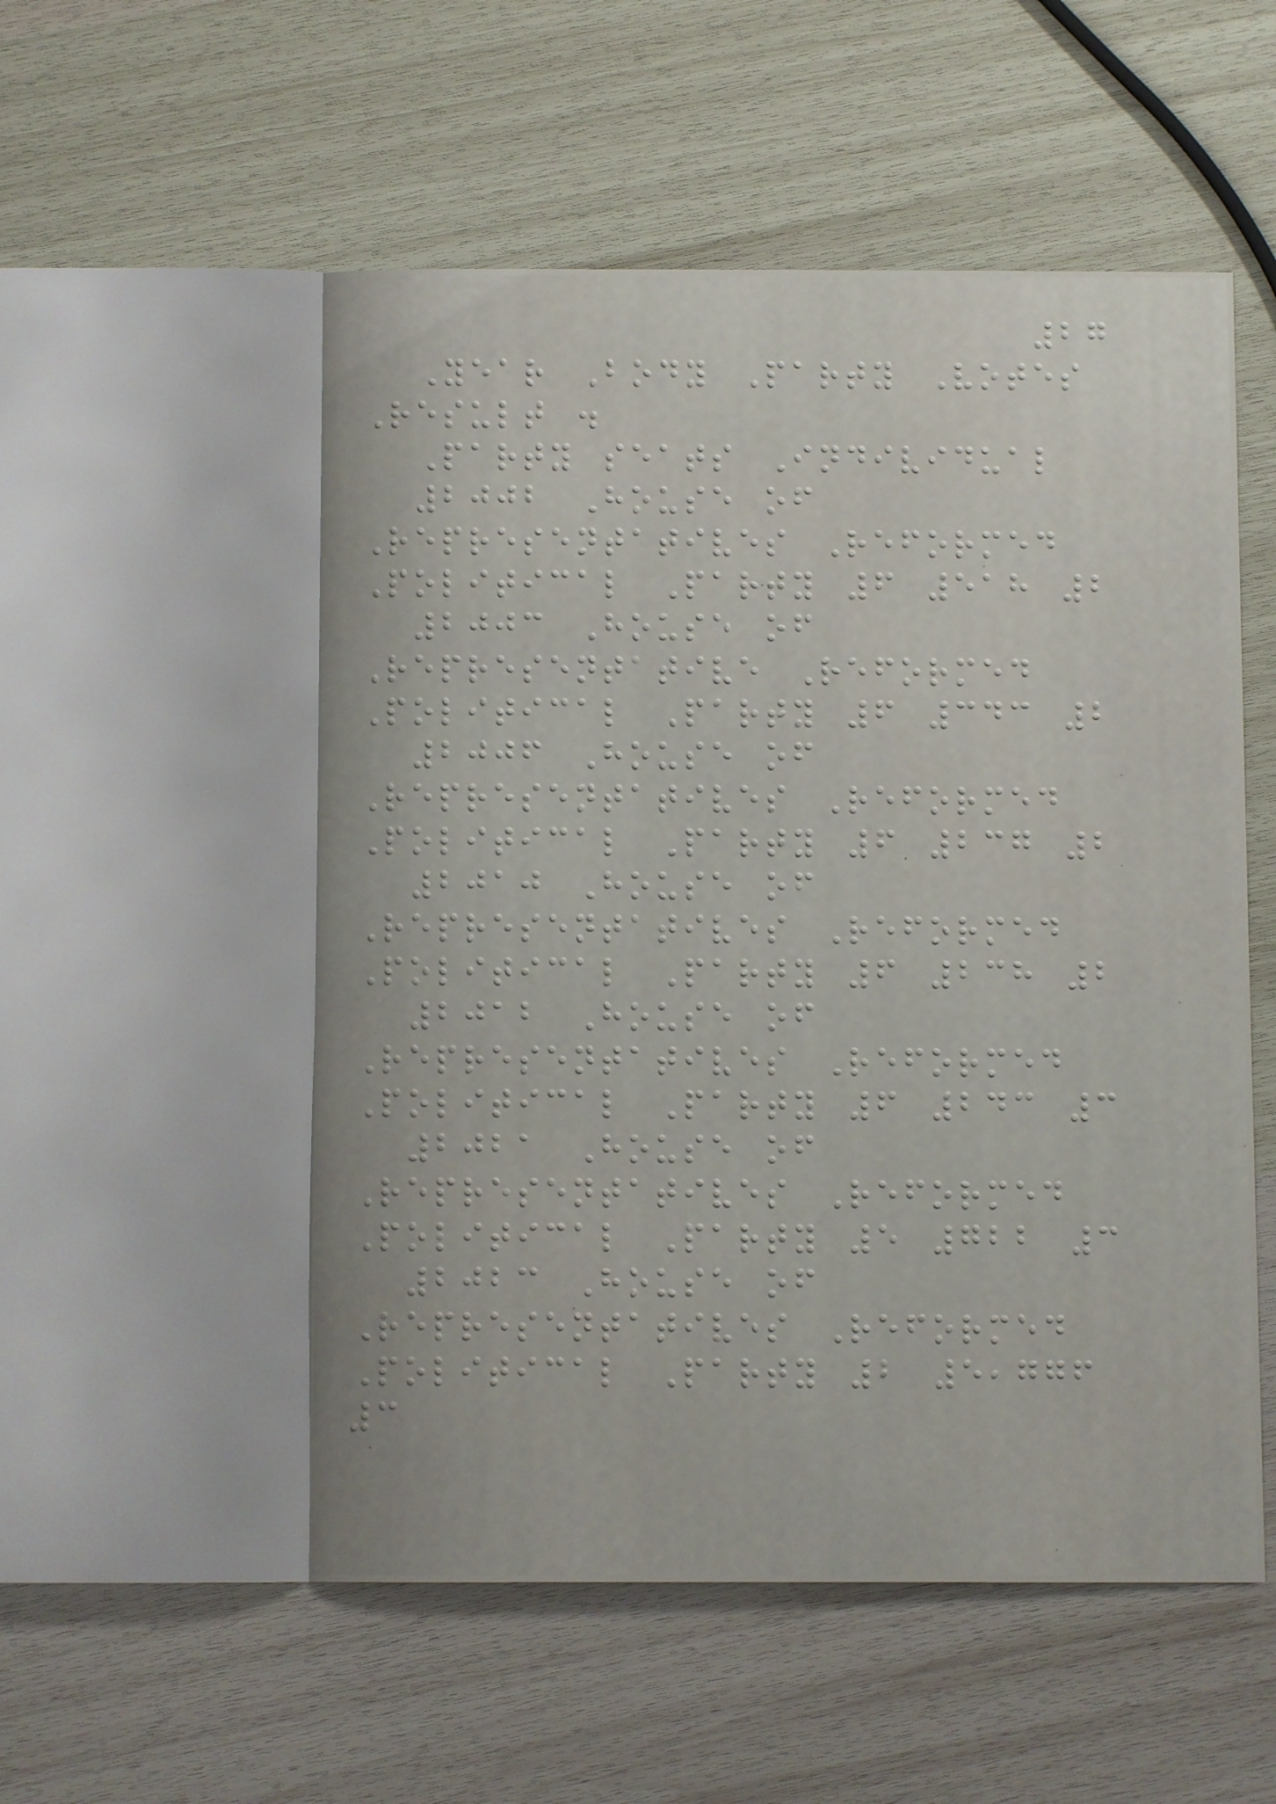27
Year Body Party Votes
Result .
Party seats Individual
2002 House of
Representatives Reformed
Political Party 6 518 2
2003 House of
Representative Reformed
Political Party 6 343 2
2006 House of
Representatives Reformed
Political Party 6 237 2
2010 House of
Representatives Reformed
Political Party 6 238 2
2012 House of
Representatives Reformed
Political Party 6 243 3
2021 House of
Representatives Reformed
Political Party 5 722 3
2023 House of
Representatives Reformed
Political Party 2 5,776
3
